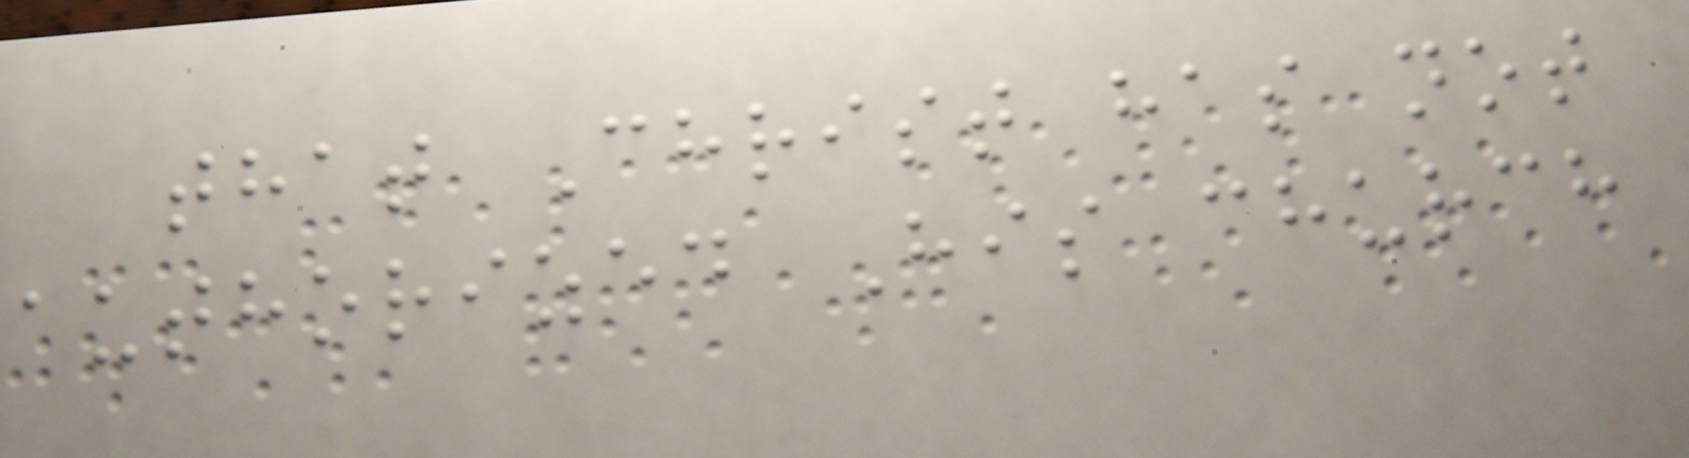that Christ has not
authorized His church
